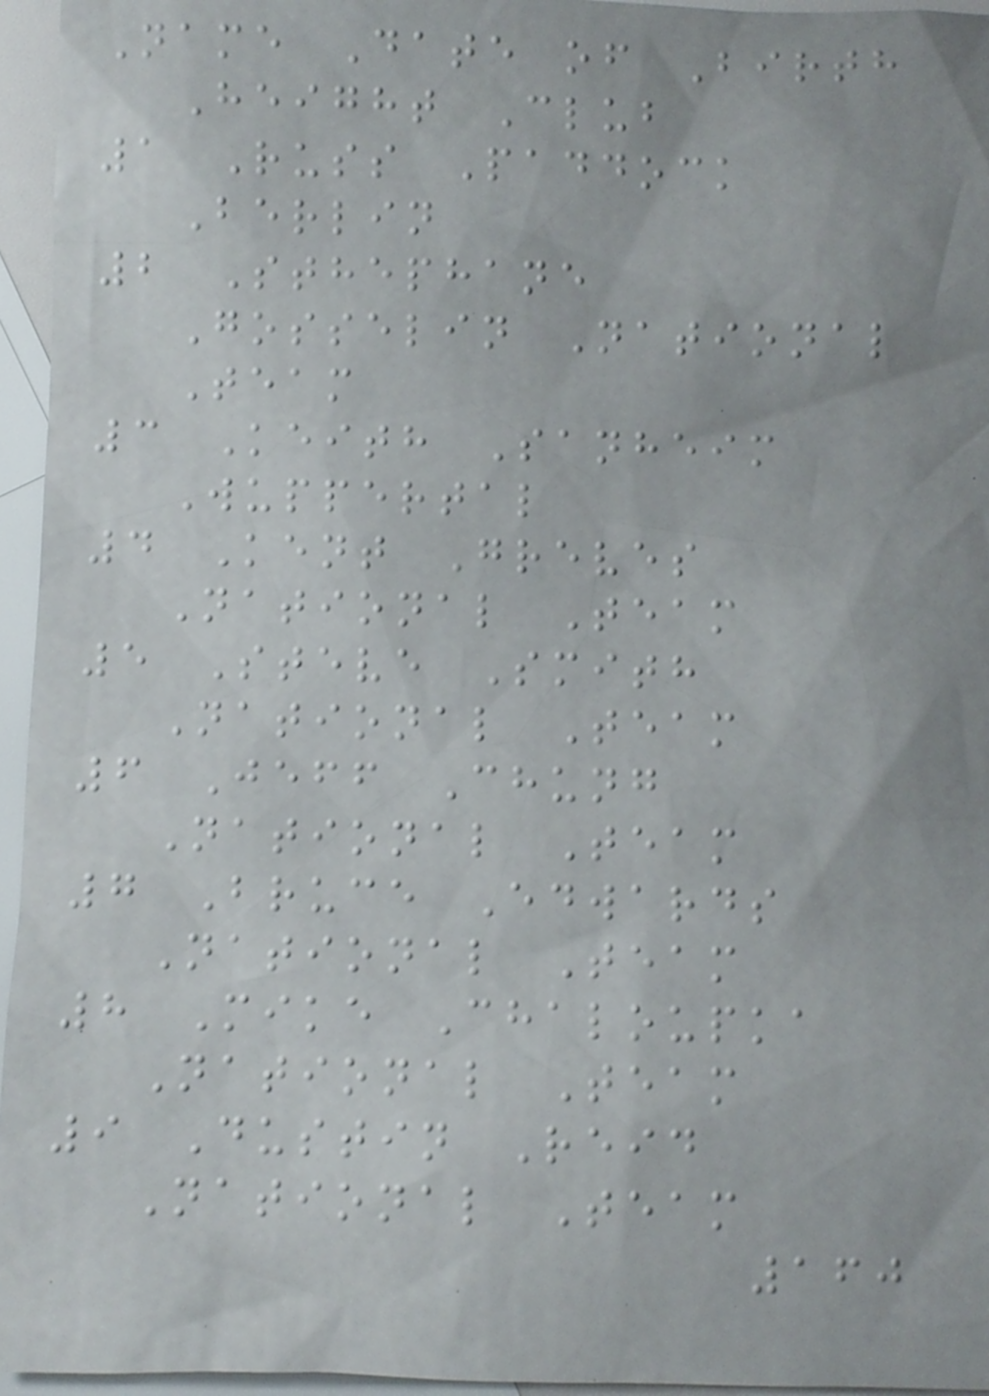Name Date of Birth
Height Club
1 Russ Paddock
Berlin
2 Sthephane
Gosselin National
Team
3 Keith Sanheim
Wuppertal
4 Kent Greves
National Team
5 Steve Smith
National Team
6 Jeff Chung
National Team
7 Bruce Edwards
National Team
8 Mike Chaloupka
National Team
9 Dustin Reid
National Team
160
